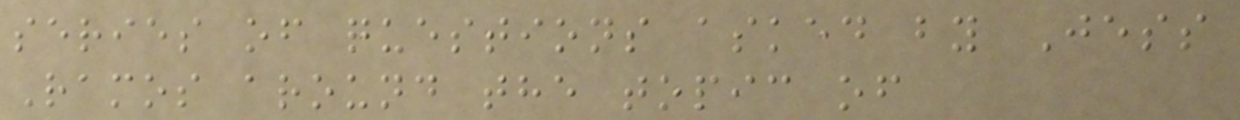series of questions asked by Jess
Ramos around the topic of
